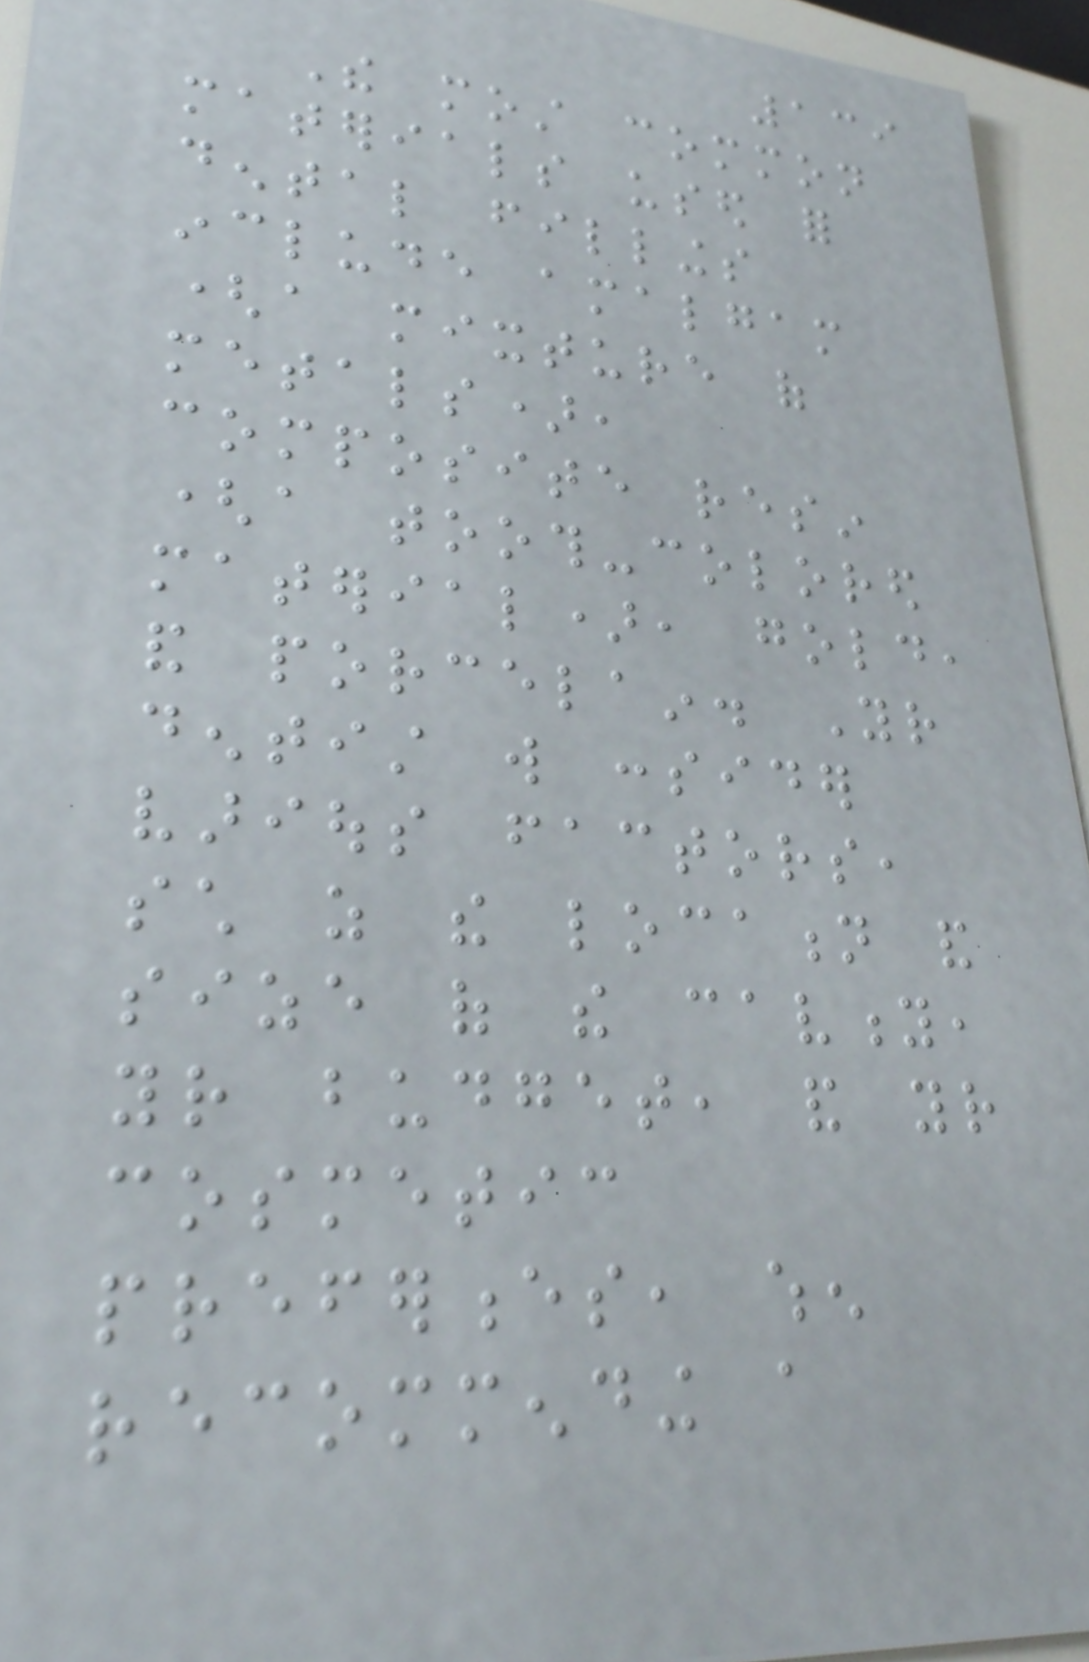139
The most common
materials used for
dental fillings
include amalgam
(a mixture of
metals),
composite resin
(a tooth-colored
material), gold,
and porcelain. Your
dentist will consider
various factors,
such as the location and
size of the cavity,
your budget, and your
cosmetic
preferences, when
recommending a
